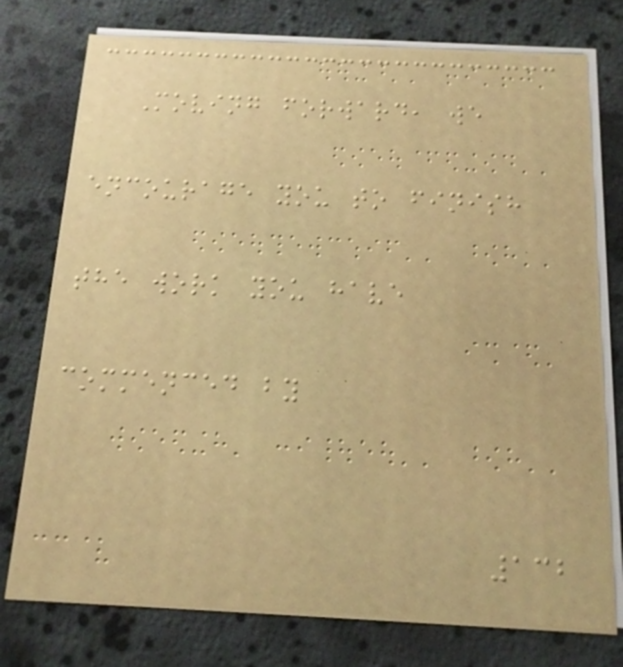Moving forward, we
encourage you to finish
the work you have
commenced by
132
